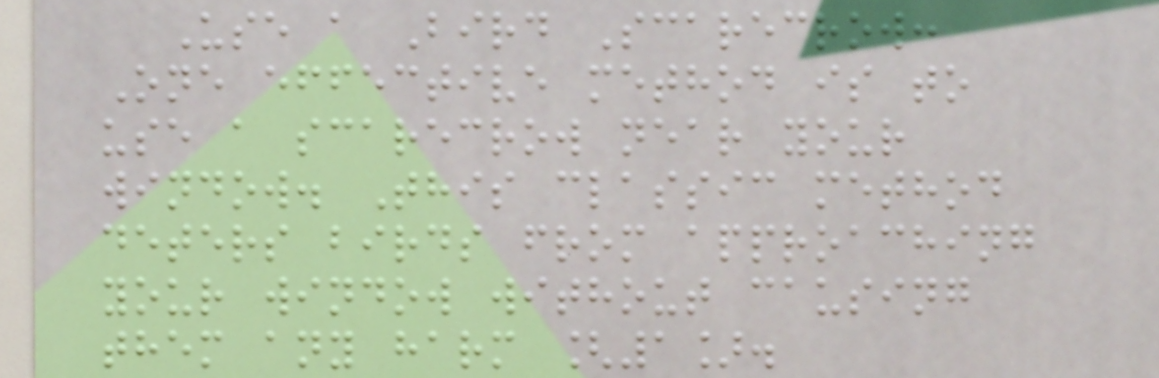Use a Bird Scarecrow:
One effective method is to
use a scarecrow near your
window. This classic method
deters birds from approaching
your window without causing
them any harm [1].
